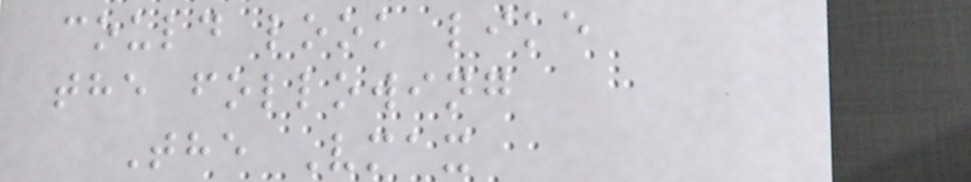could look like
the following
The Vmax
